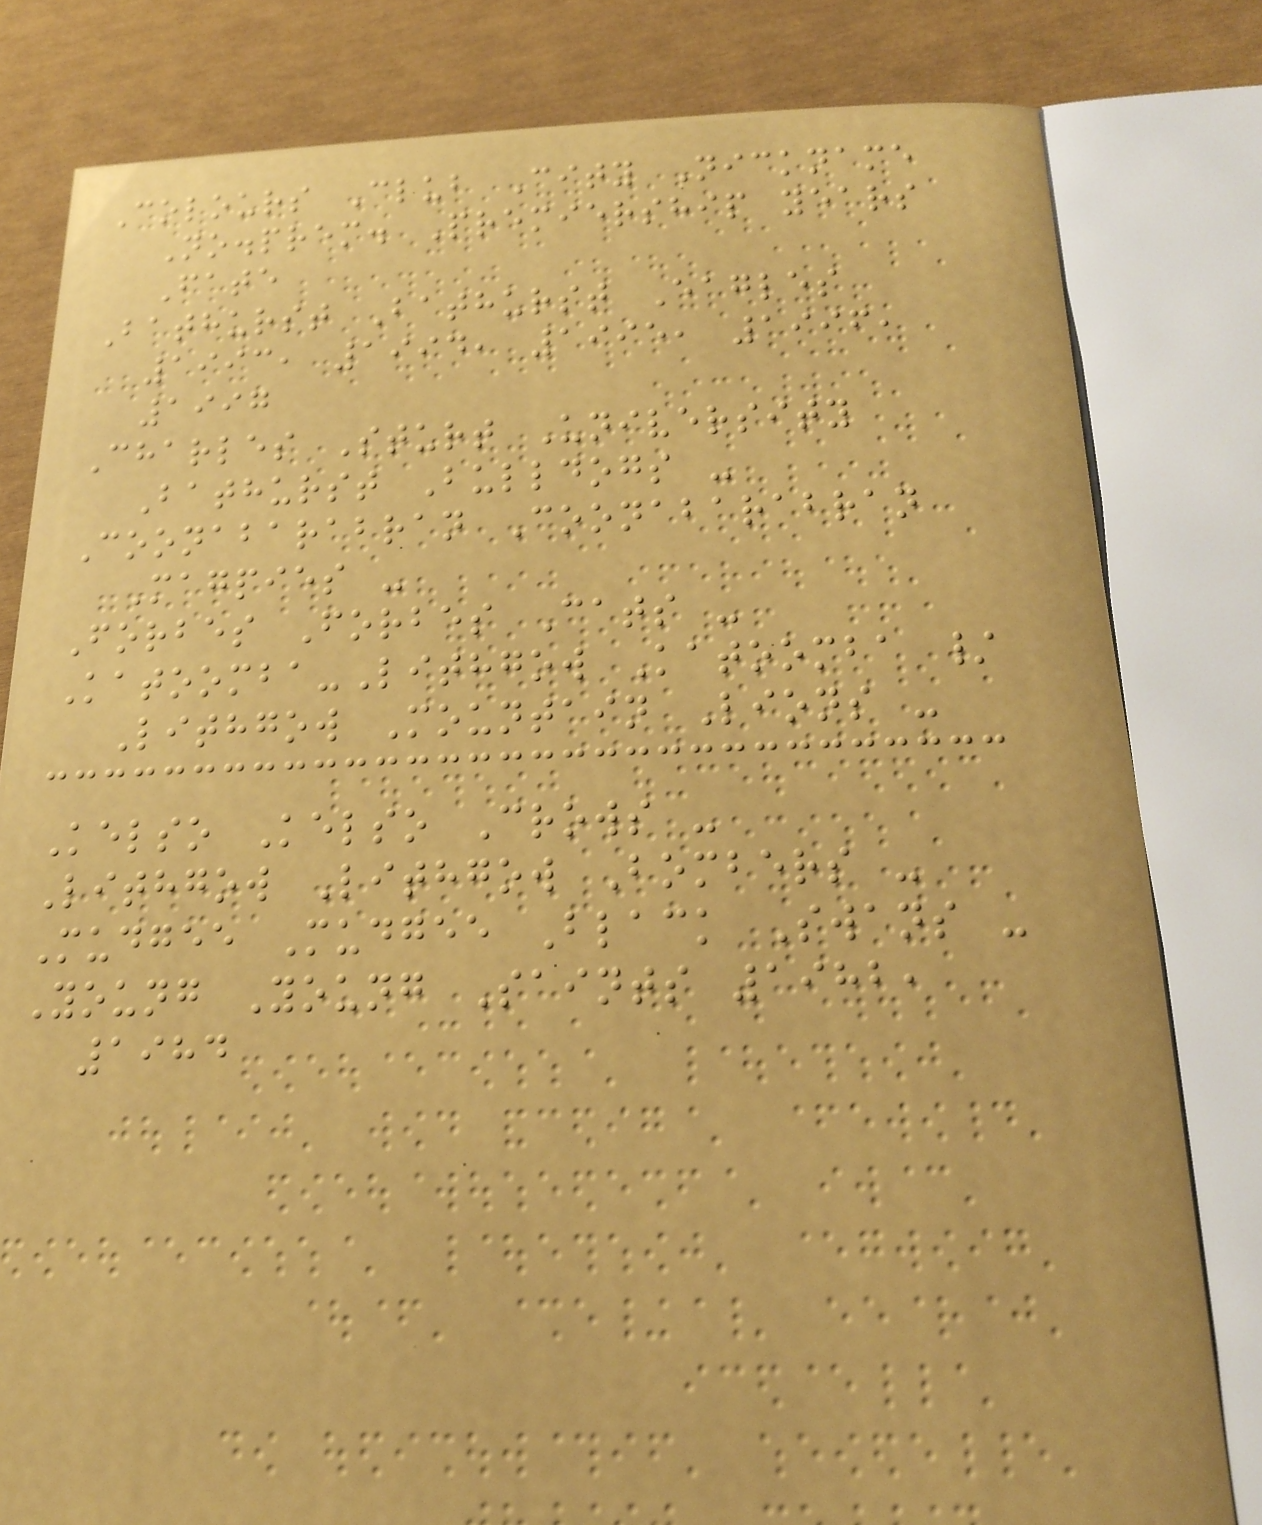Colours Club City Nickname
No.prem. Premiership years
Fate
Bathurst Bathurst Eagles
1993, 1994, 1995, 1996,
1997
Charles Sturt University
Bathurst Bulldogs -
Coonabarabran Coonabarabran
Magpies -
Forbes Forbes Cats -
Katoomba-Lithgow Katoomba /
Lithgow Mountain Lions -
Kelso Kelso Crows -
Lithgow Lithgow Bombers -
Mudgee Mudgee Black Swans -
Young Young Saints 1982,
1984
